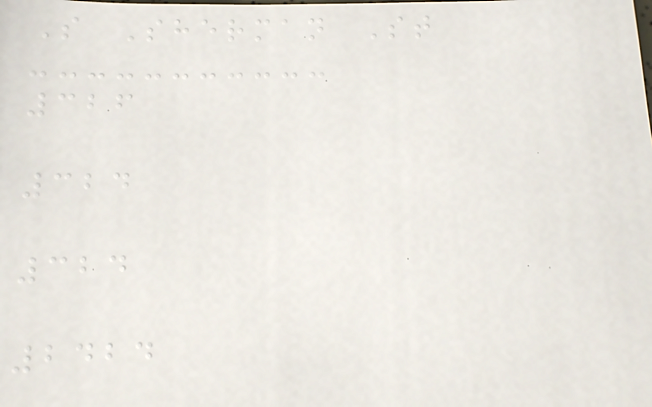S Sherman St
326
324
324
2424
